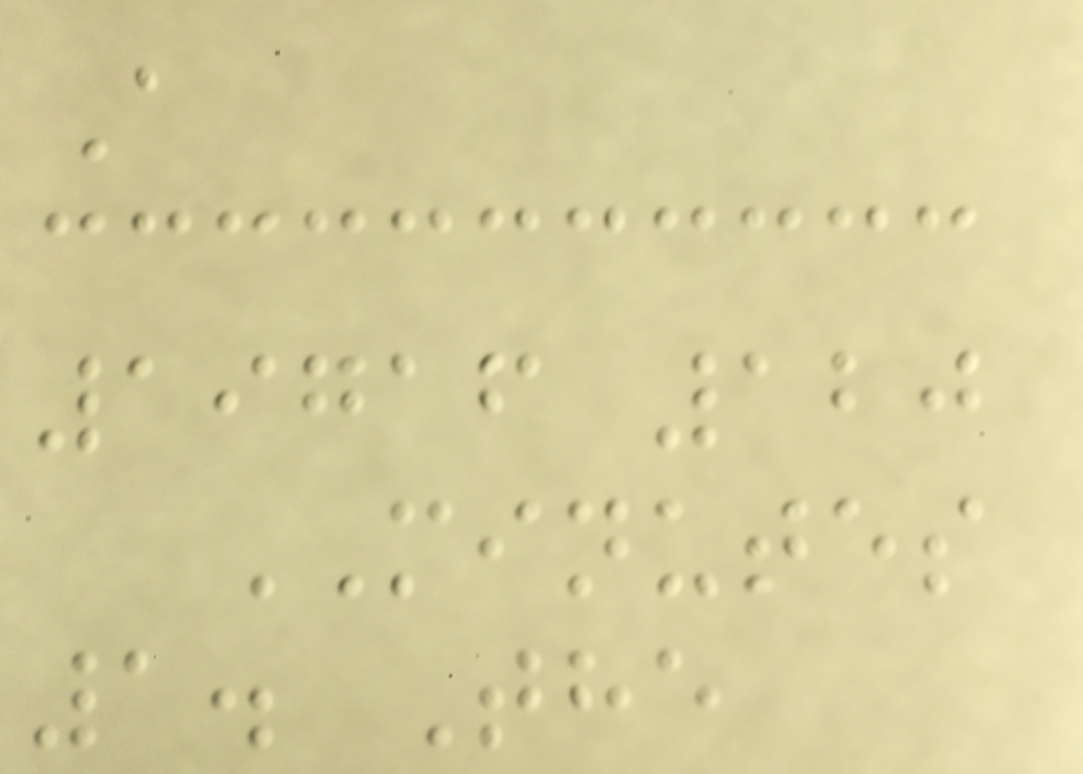A
19716 120
MINUTES
1. The
